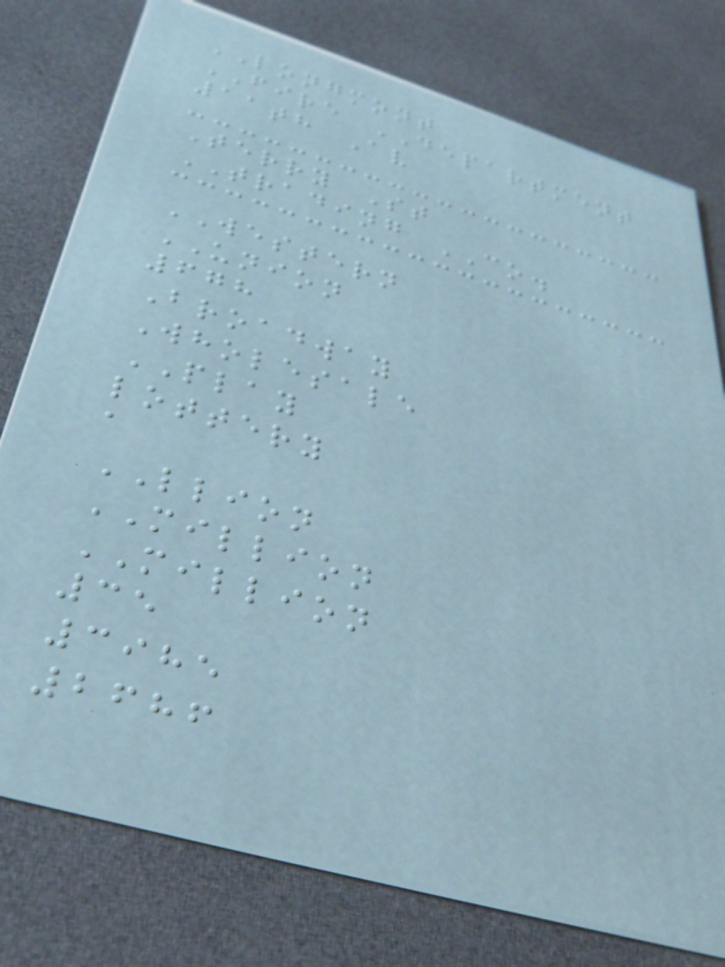LONGMONT
FIRE DEPARTMENT
11th Av
Terry St
TRADING CO.
WESTERN
UNION
678
Broadway
Wholesale
PLAY
lottery
a
LLION
MILLION
MILLION
35
3985
2686
